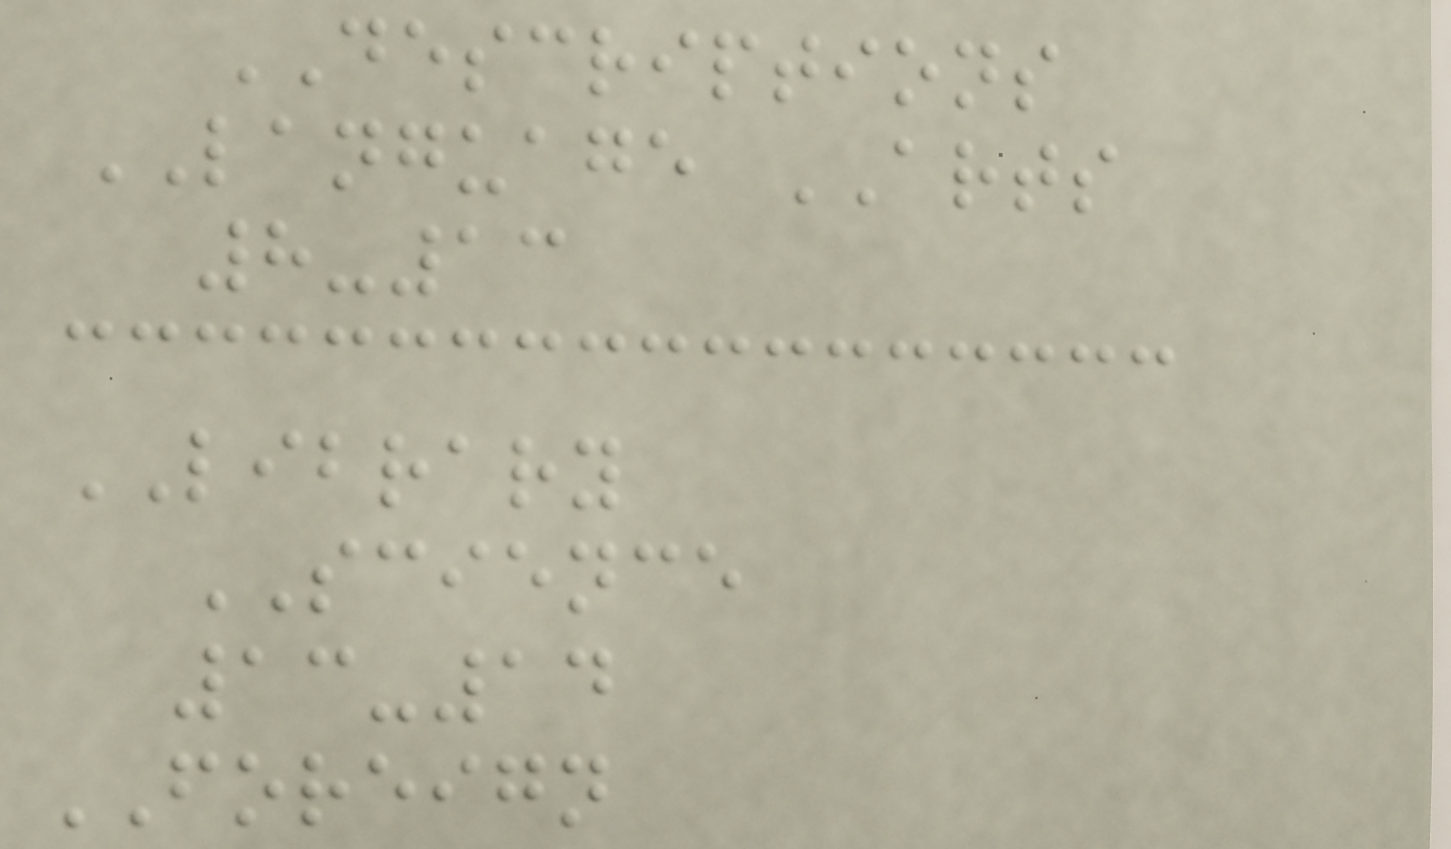DESCRIPTIONS
LANGUAGE ARTS
8-13
LIBRARY
SCIENCE
13-14
FOREIGN
